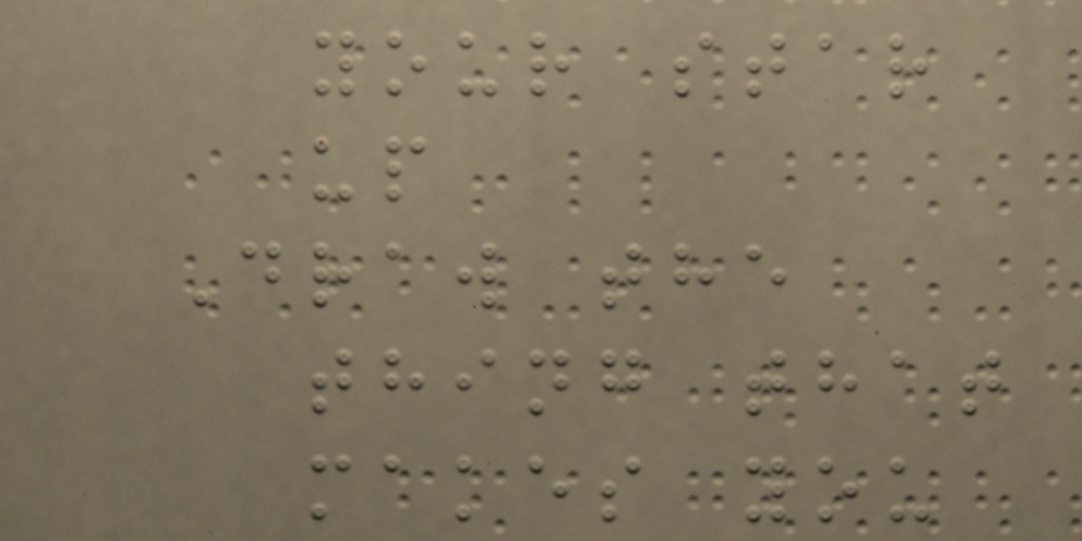your star
up
Draw the
thing that
makes you
